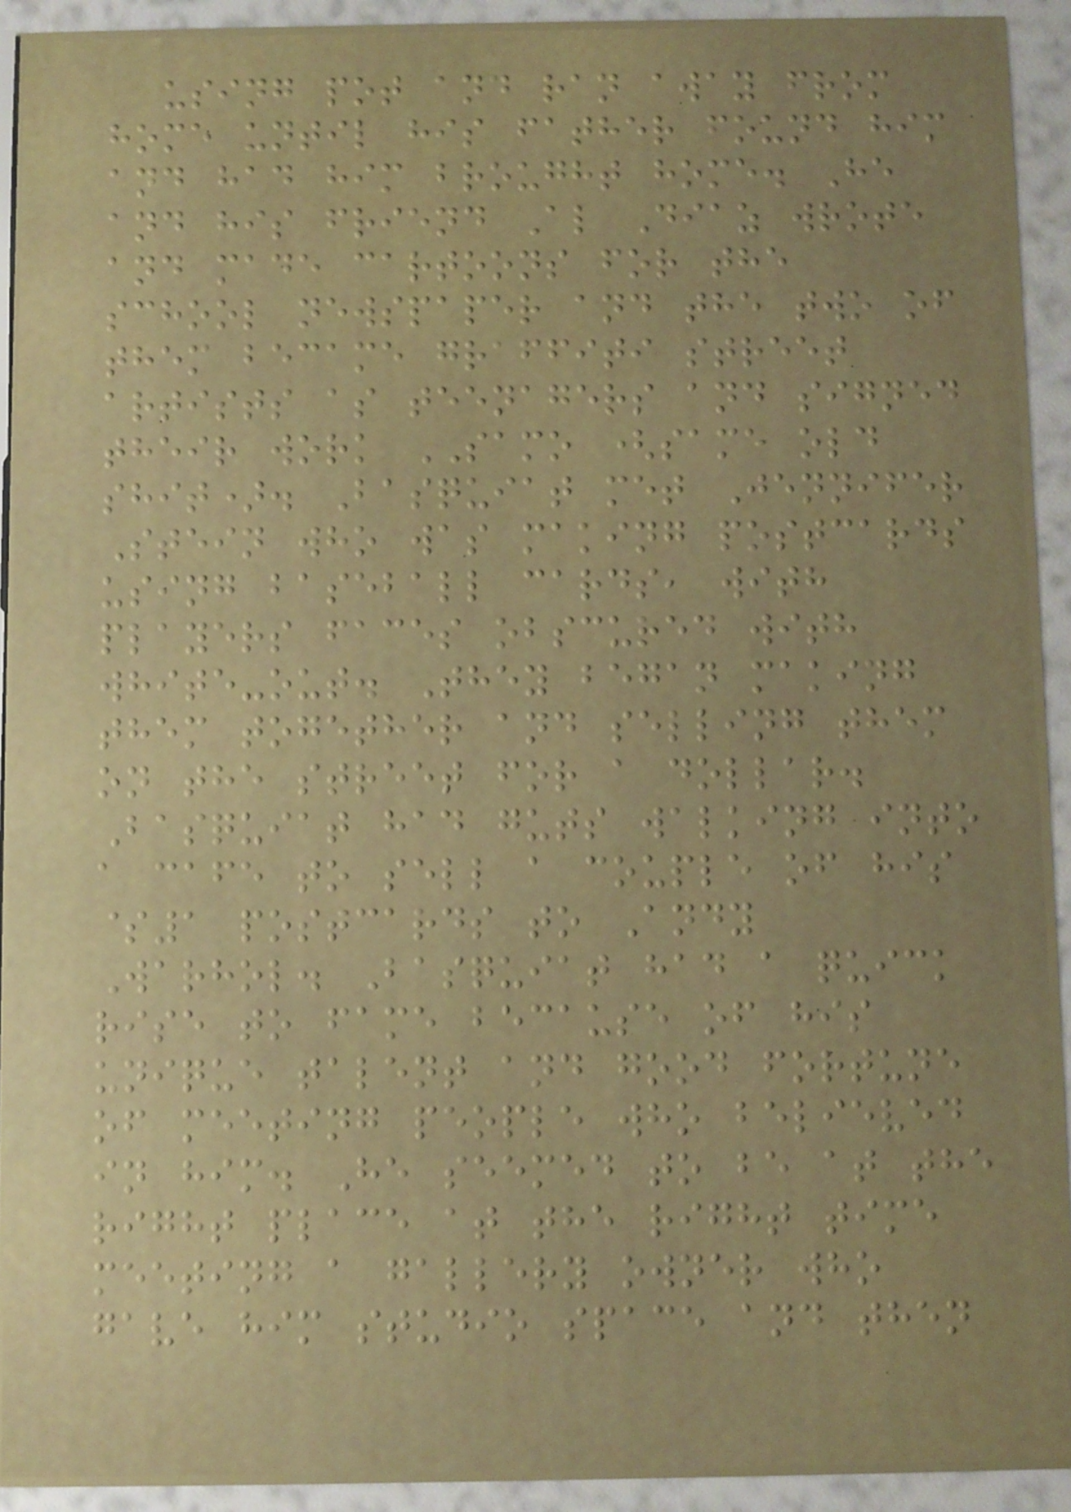using pot and ran away from
home until his father found him
and had him brought home. He
and his friend Al Diaz wrote
and made cartoons for the
school newspaper and the two of
them became graffiti street
artists as teenagers and signed
their work SAMO (same old
shit). Basquiat met Jennifer
Stein who was making postcards
using baseball cards, with
players faces obscured with
white-out. They began making
them together and selling them
on the street for a dollar.
Basquiat had guts walking into
a cafe to sell a couple of his
$1 postcards to Andy
Warhol. Basquiat had a quick
rise to fame because of his
unique talent and good fortune
of meeting people who believed
in him. He seemed to be at the
right place at the right time
meeting a gallery owner who
gave him studio space and then
